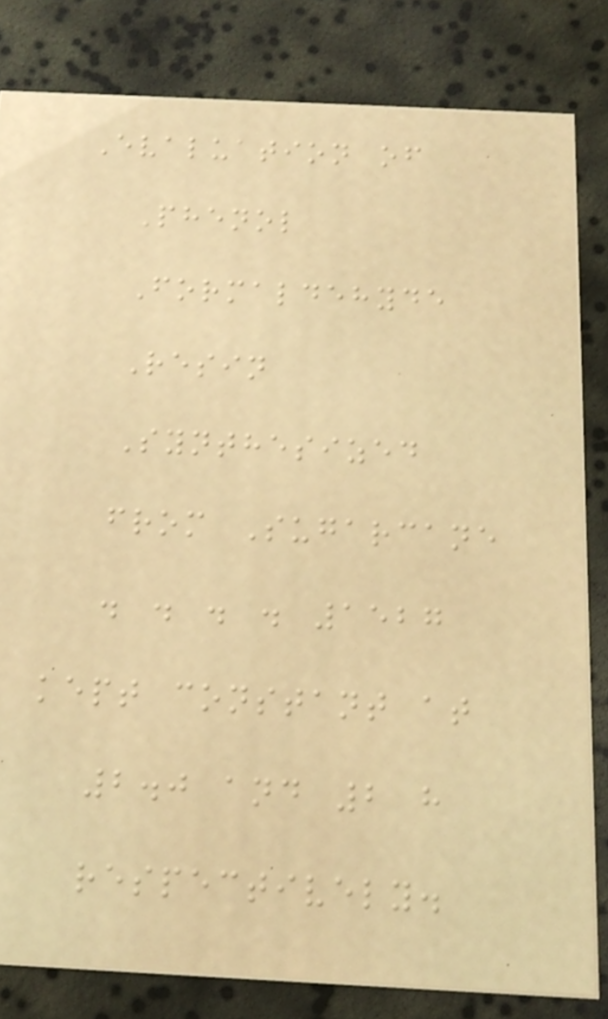Evaluation of
Phenol
Formaldehyde
Resin
Synthesized
from Sugarcane
. . . . 1527
kept constant at
2.0 and 2 h
respectively.
